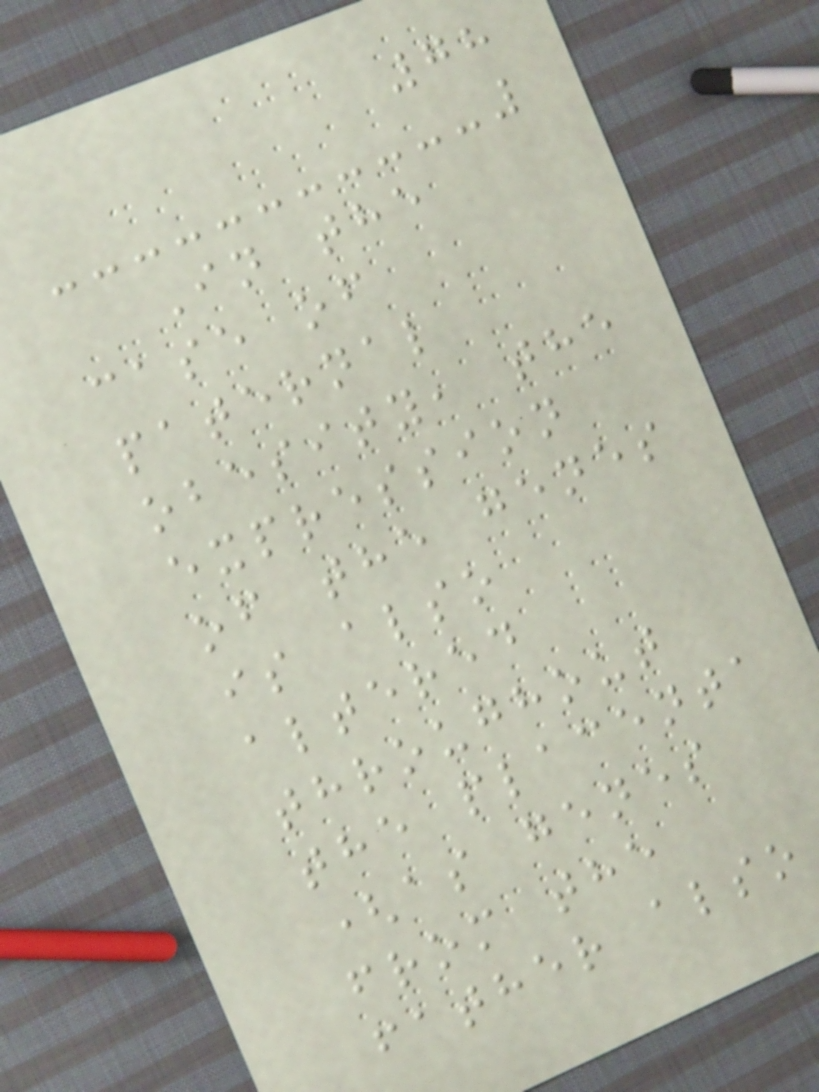78
In the
case of
paternal
obesity, the
expression
of the genes
is also
altered
throughout
the placenta
(as genes
from the
father also
